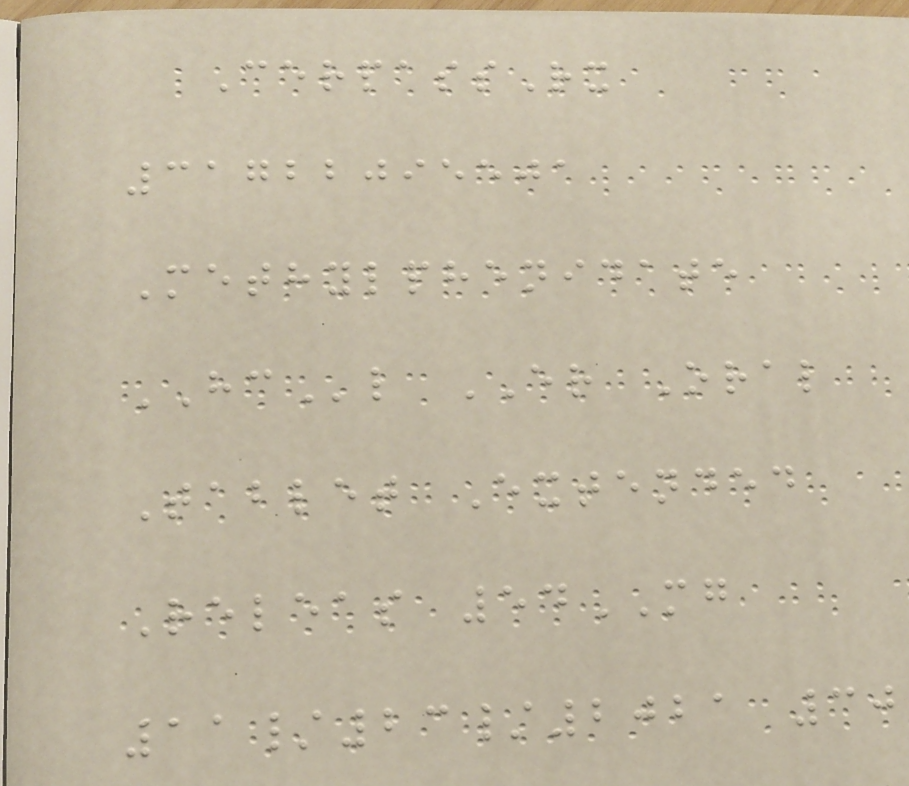CerpassRx
31722095501
Methylphenidate
HCl ER Oral
Tablet Extended
Releas 54MG
11/23/2021 30
